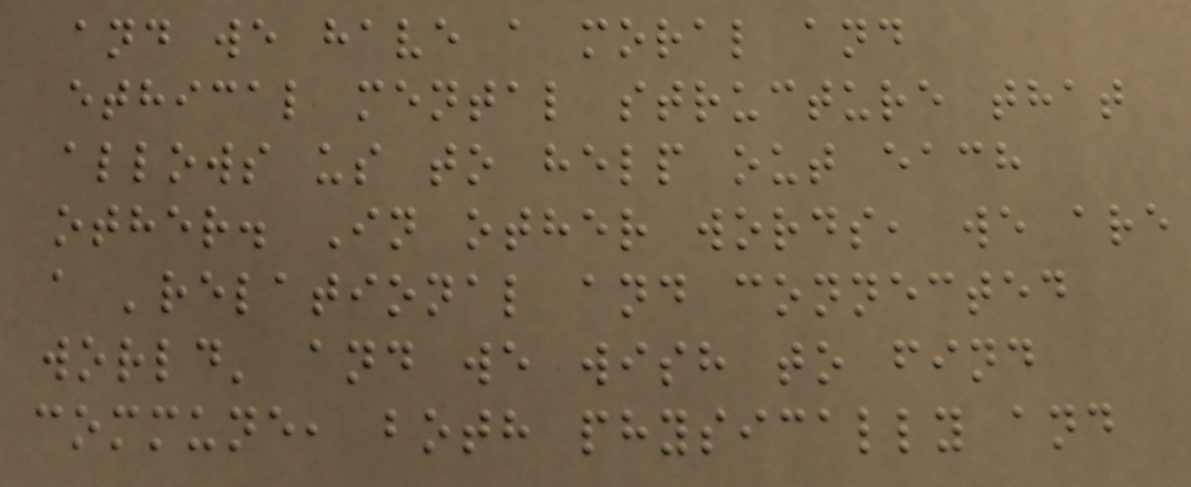and we have a moral and
ethical mental structure that
allows us to help out each
other. In other words, we are
a 'relational and connected
world' and we wish to find
commune, both physically and
